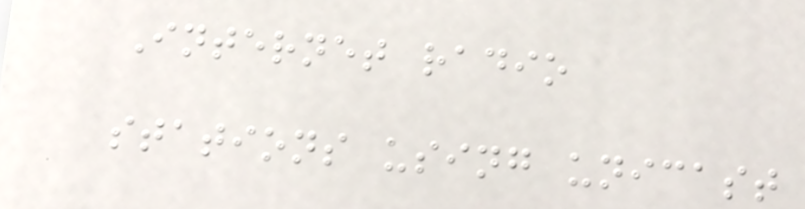Internet radio
stations using unicast
